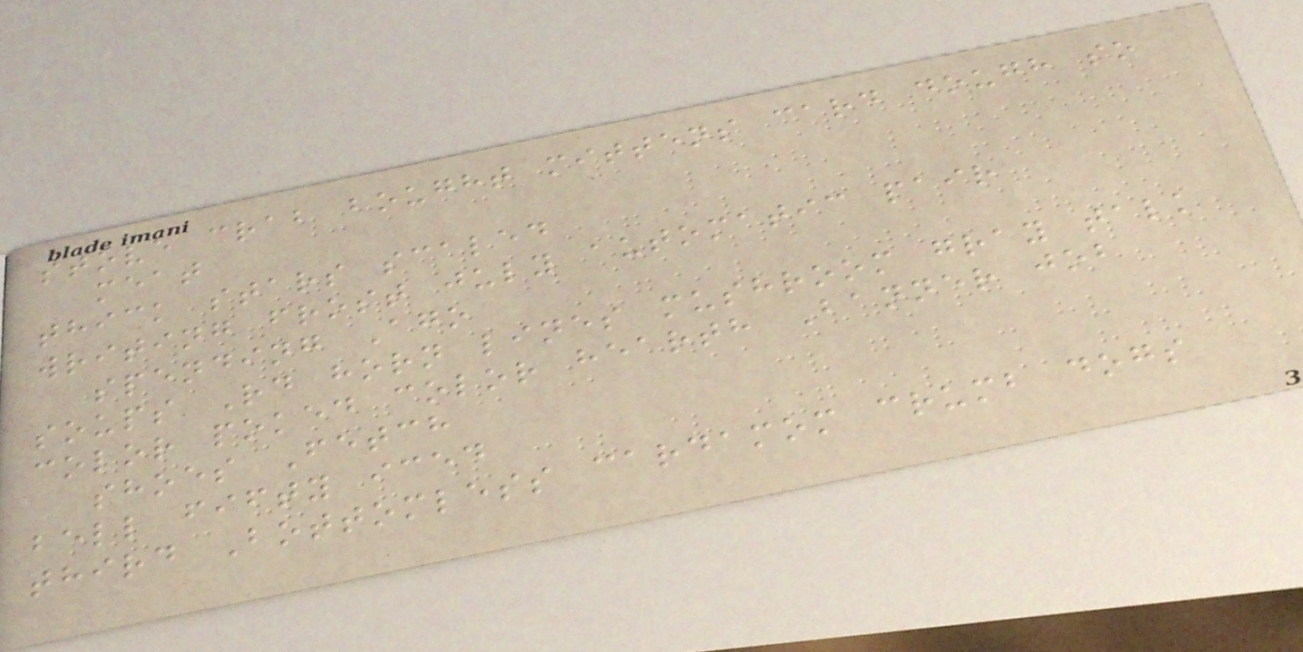stove crab bought mittens card dough so
meat
thick stars scaled
writing frost july automatic pair
spending Ago
soups Rd horn lines mushroom gray talk
color poked color hearth Banner job
shoes Fetch
bell fifty iced
third Bottomless cardamom crumb dogs
